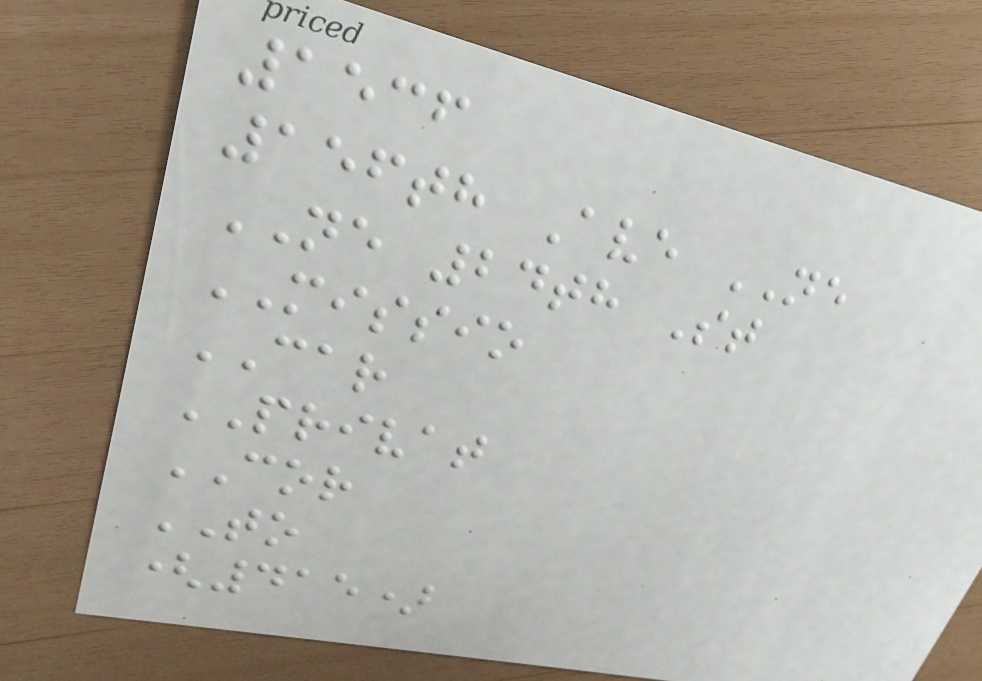1536
156th Ave NE
NE 24th St
MISSIO
CAR
PRIVAT
COR
TO
(415)
